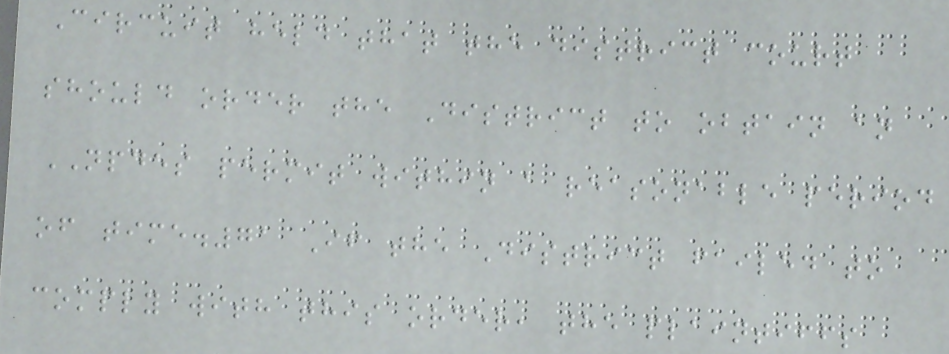Circuit held that the district court
should order the District to obtain an
NPDES permit within a reasonable period
of time.71 If the District failed to
comply with this order, the plaintiffs
